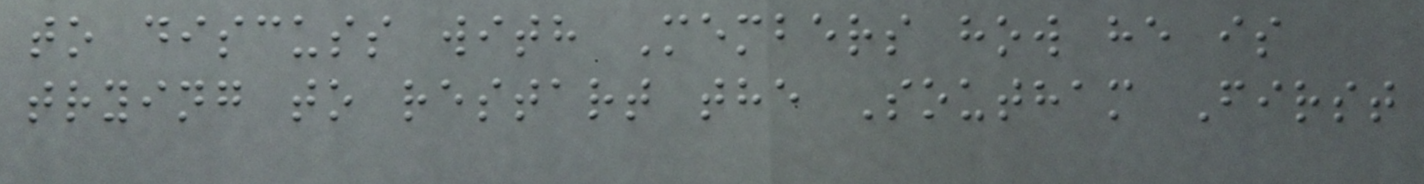to discuss with Members how he is
trying to restart the Southam First
